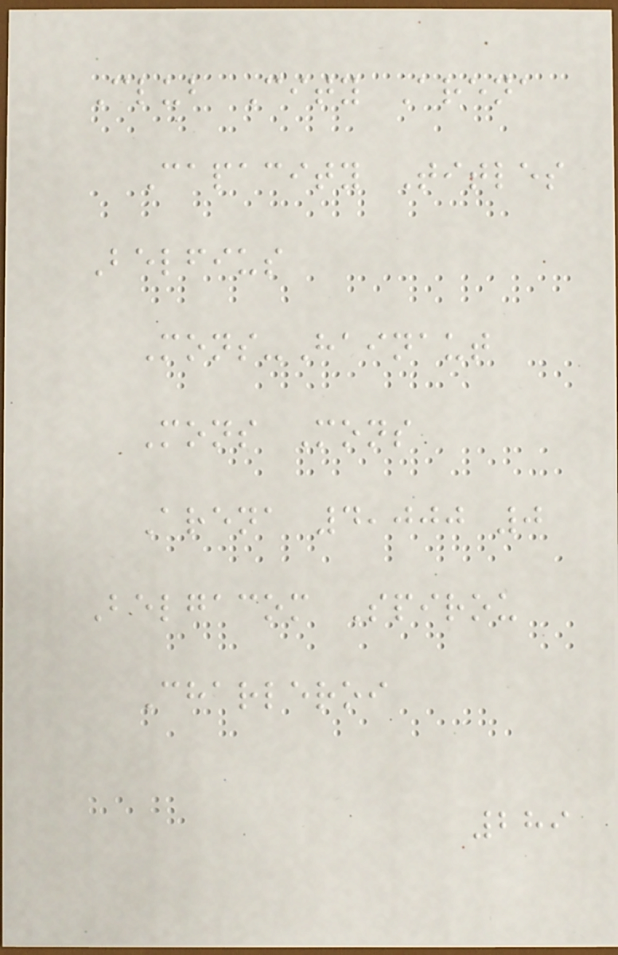Club City Arena
Capacity Titles
Belfius
Mons-Hainaut
Mons Mons
Arena 4,000 0
Belgacom Spirou
Charleroi
289
